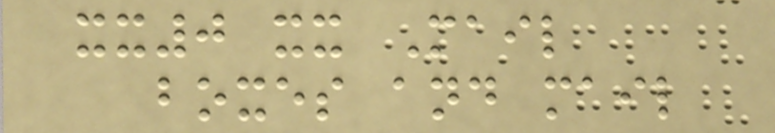xx0 xx Mail
boxes and mail
